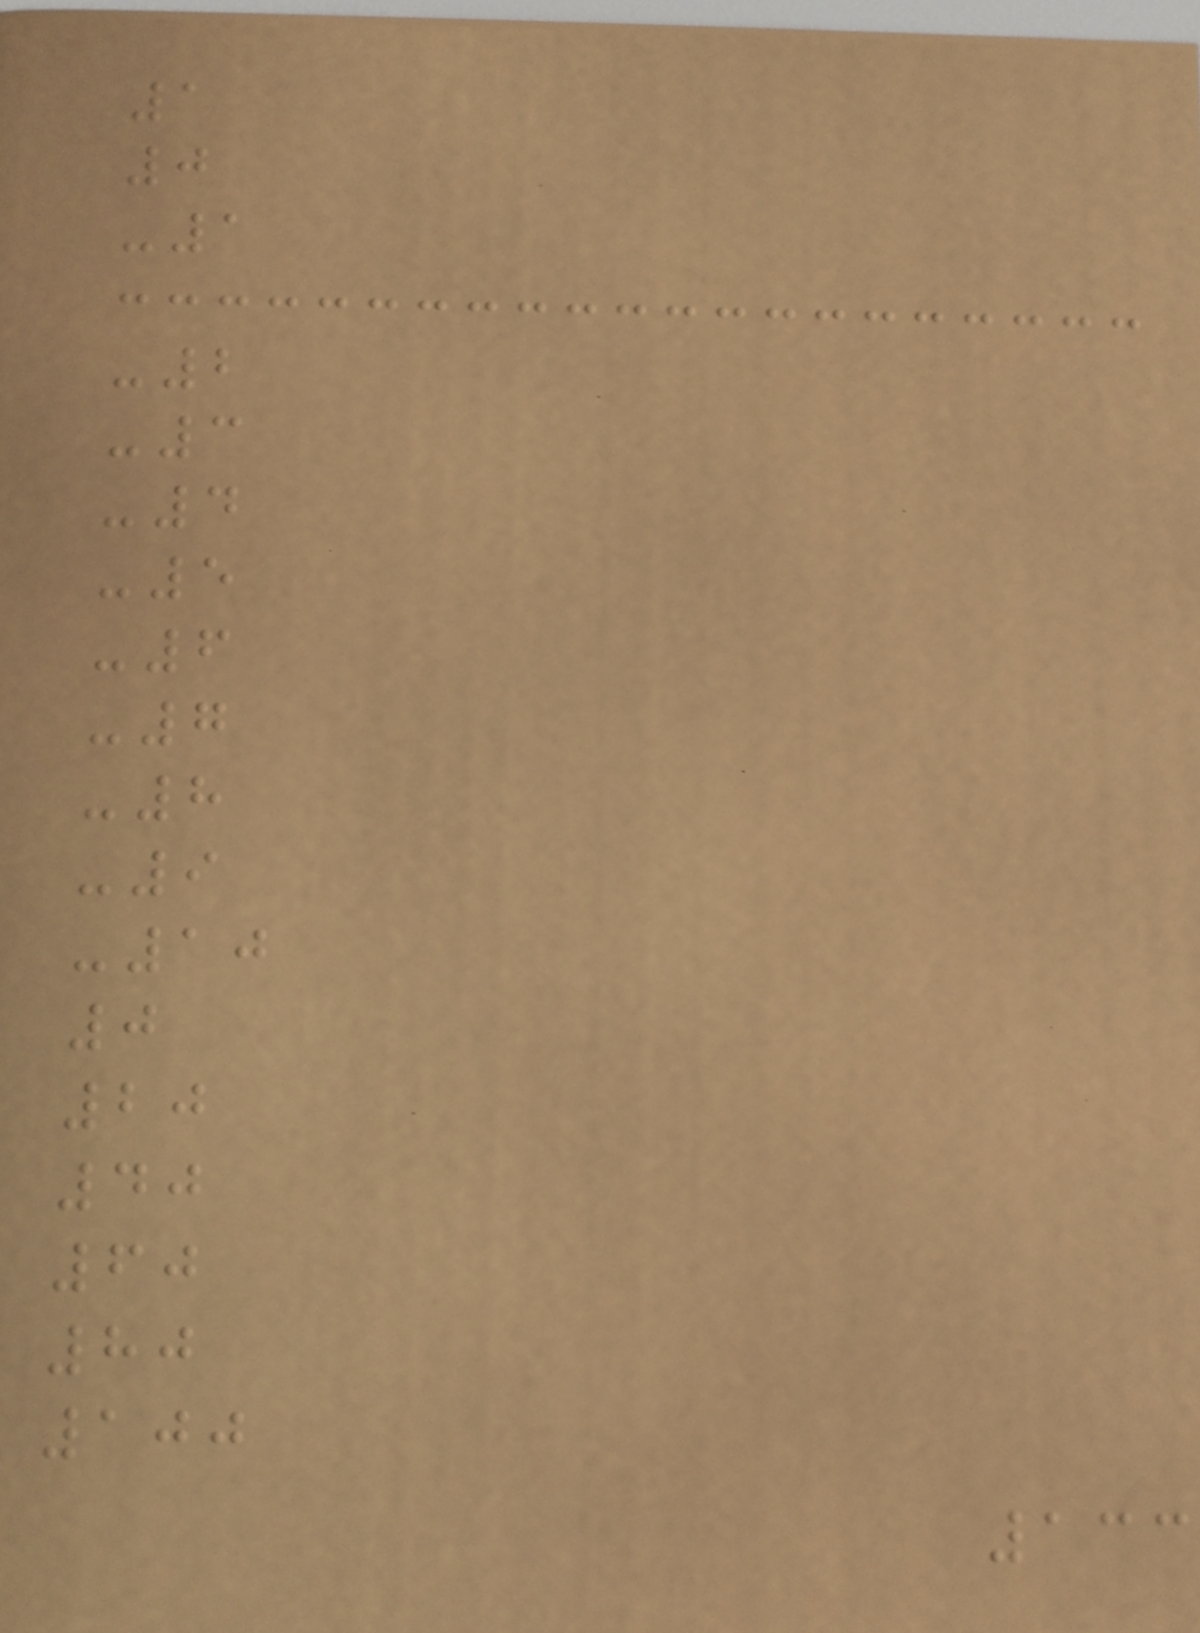1
0
-1
-2
-3
-4
-5
-6
-7
-8
-9
-10
0
20
40
60
80
100
133
